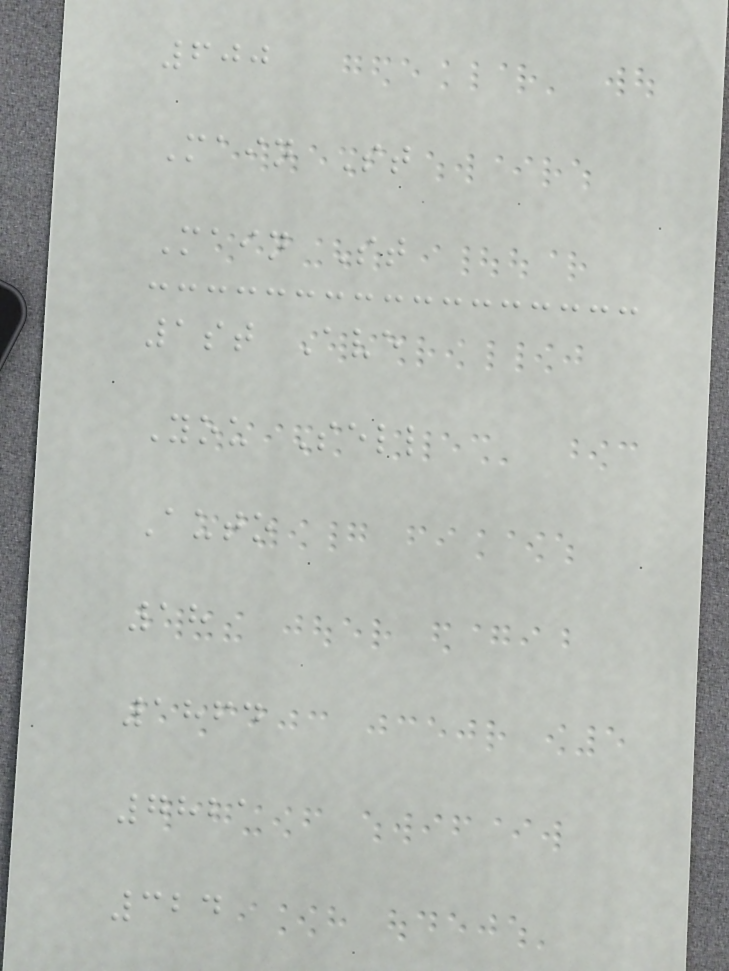600
Main St
Main St
1st Ave
You Sell
Auto
18
1864
7821
324
